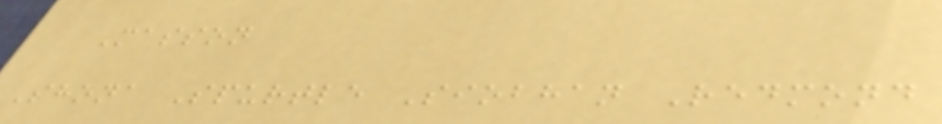Masson
Shona Spurtle Siobhan Redmond
